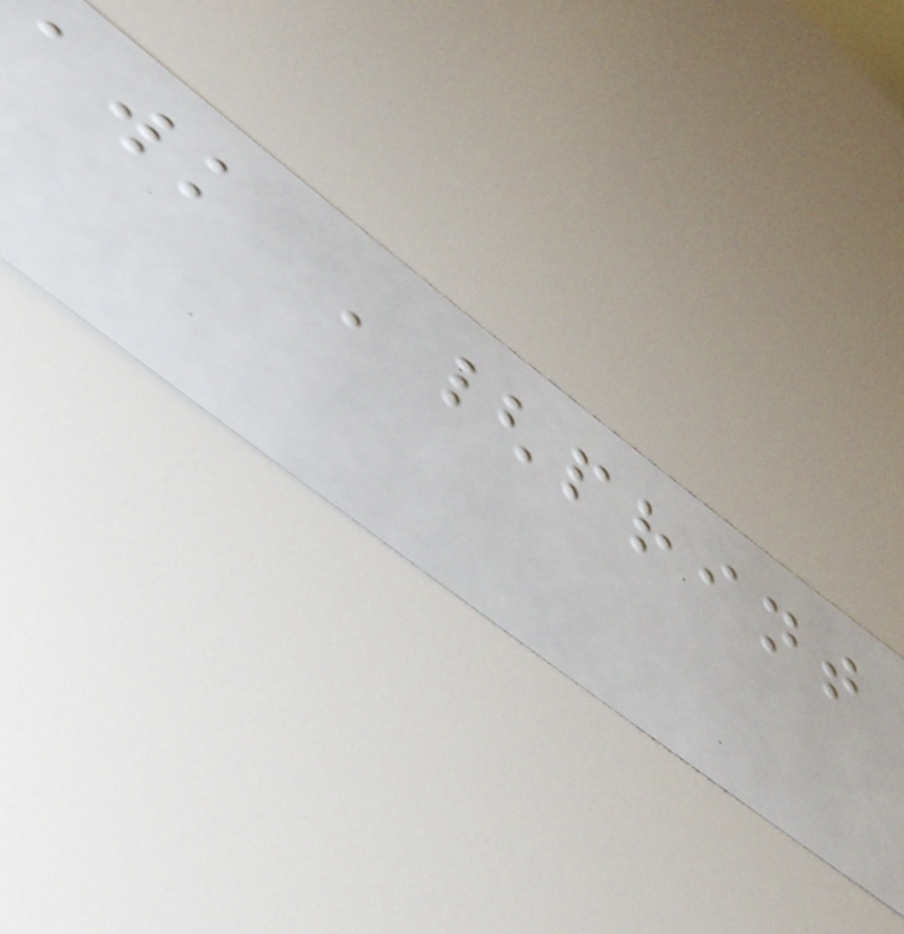awk '{print
